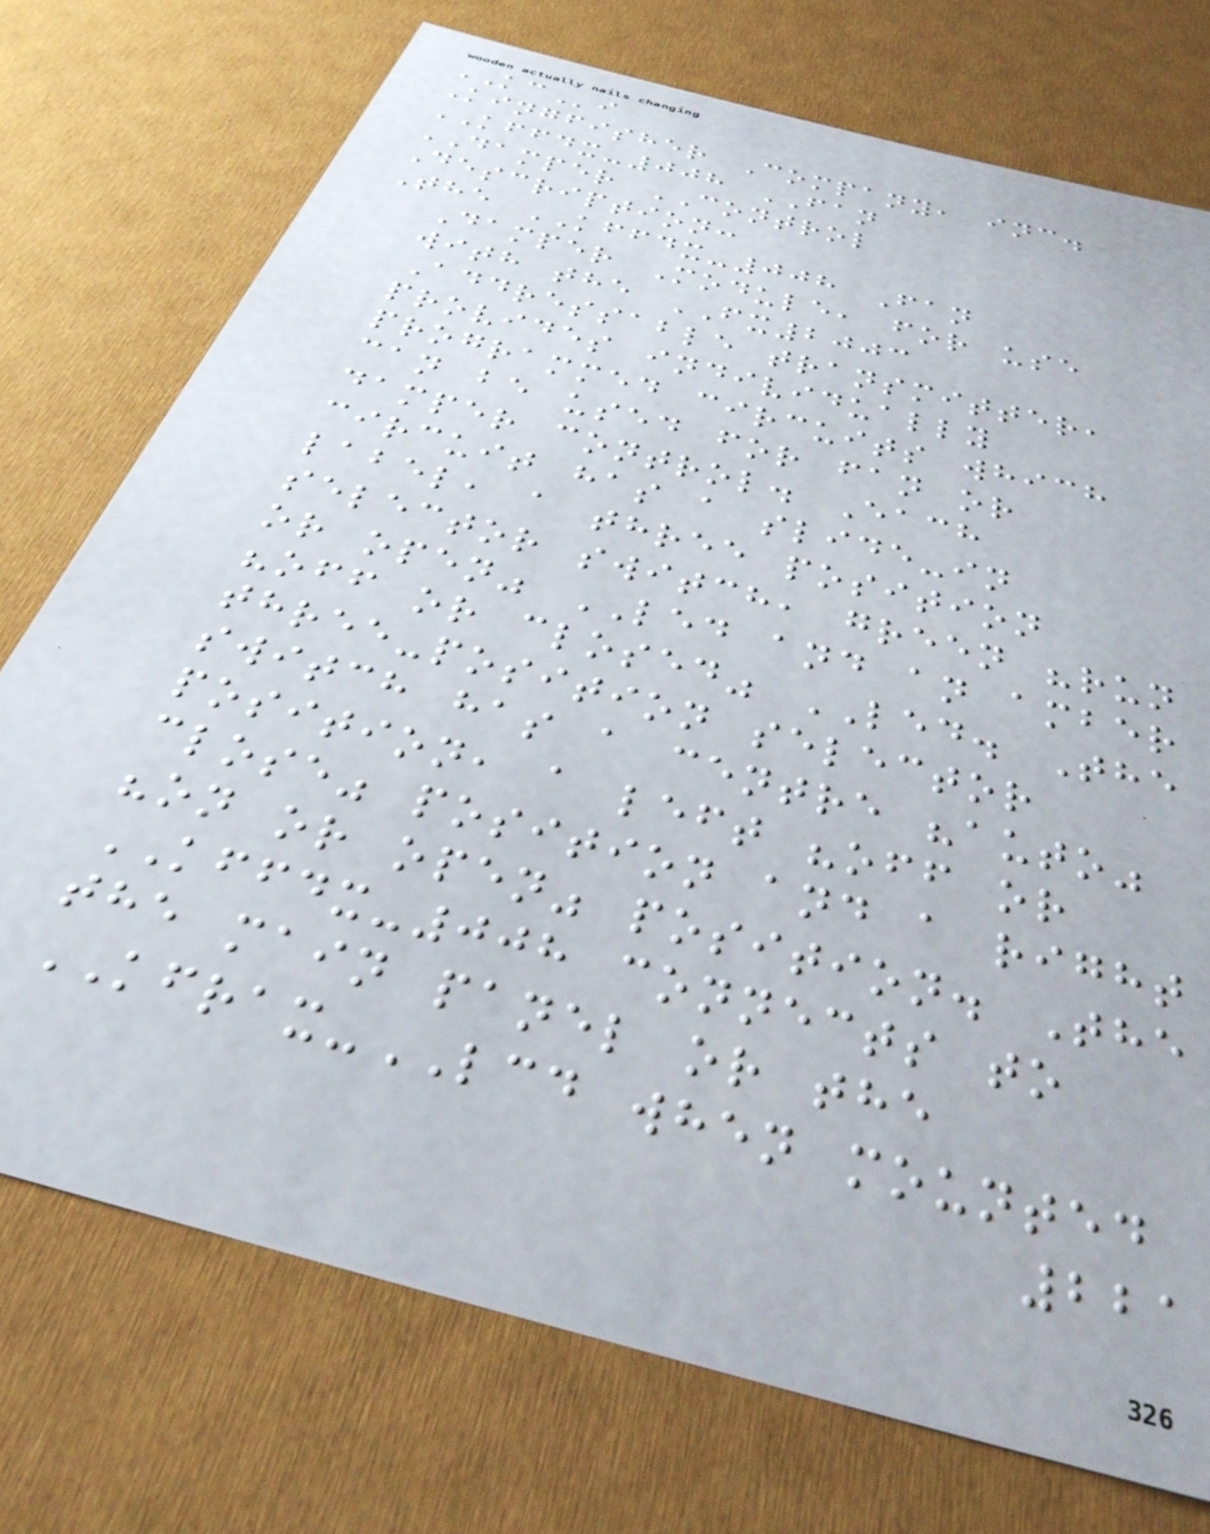KCi
Kingfisher Company, inc.
KFFDX-008 FAN
DAMPER CONTROL
Description:
The KFFDX-008 Fan
Damper Module, for use
with the FX2003
Addressable transmitter,
provides individually
programmed circuits which
can be used for fan or
damper control. Each
circuit has a slide-in
label, a three position
selector switch, green "run
or open" LED and an amber
"off or closed" LED. The
three-position selector
switch has a centre "auto"
position, a left "off or
close" position and a right
"on or open" position. The
KFFDX-008 connects to
the main panel or the
KFRAX-LCD when mounted
221
